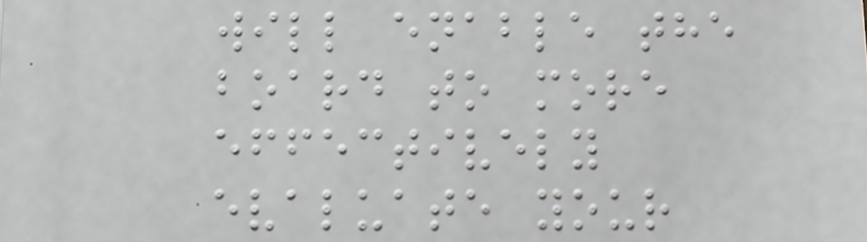will enable the
board to more
effectively
evaluate your
